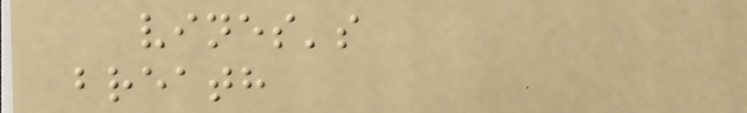vines's
breath
